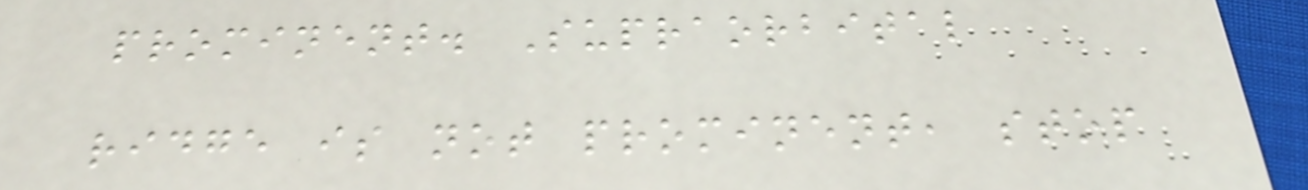prominent. Supraorbital
ridge is not prominent, stop
